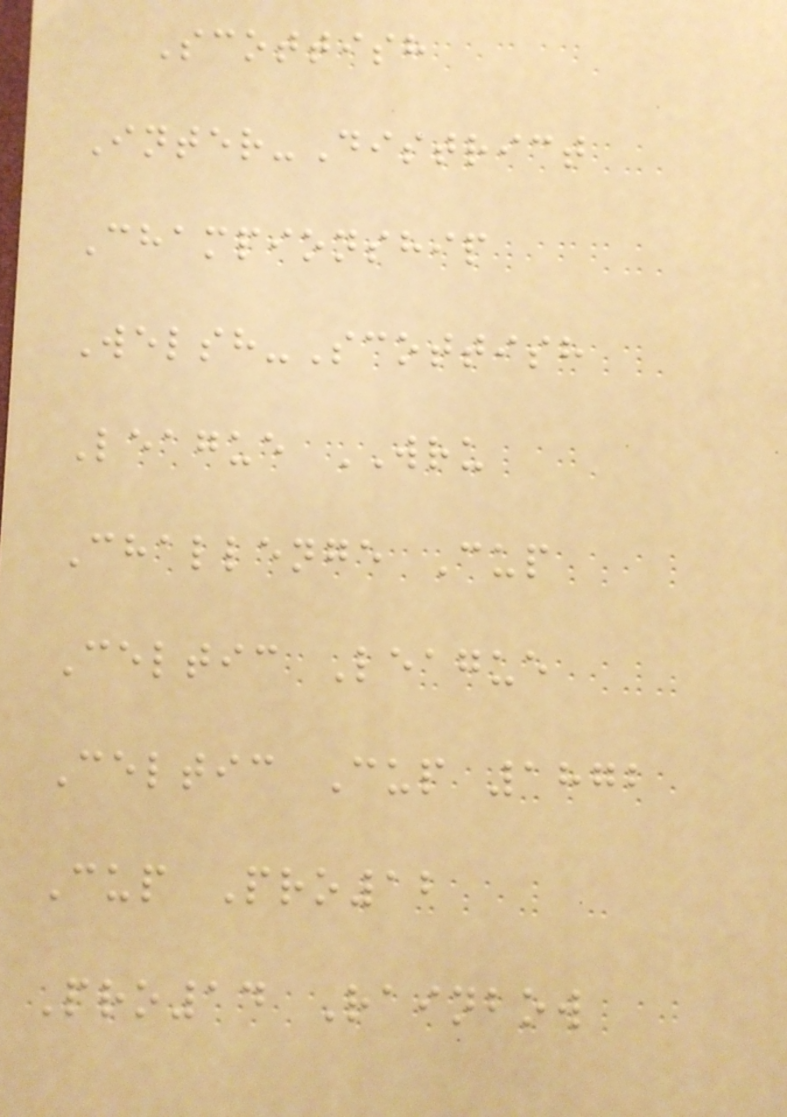Scottish
Inter-District
Championship
Welsh-Scottish
League WRU
Challenge Cup
Celtic League
Celtic Cup 1872
Cup Pro12
Pro14 Rainbow
